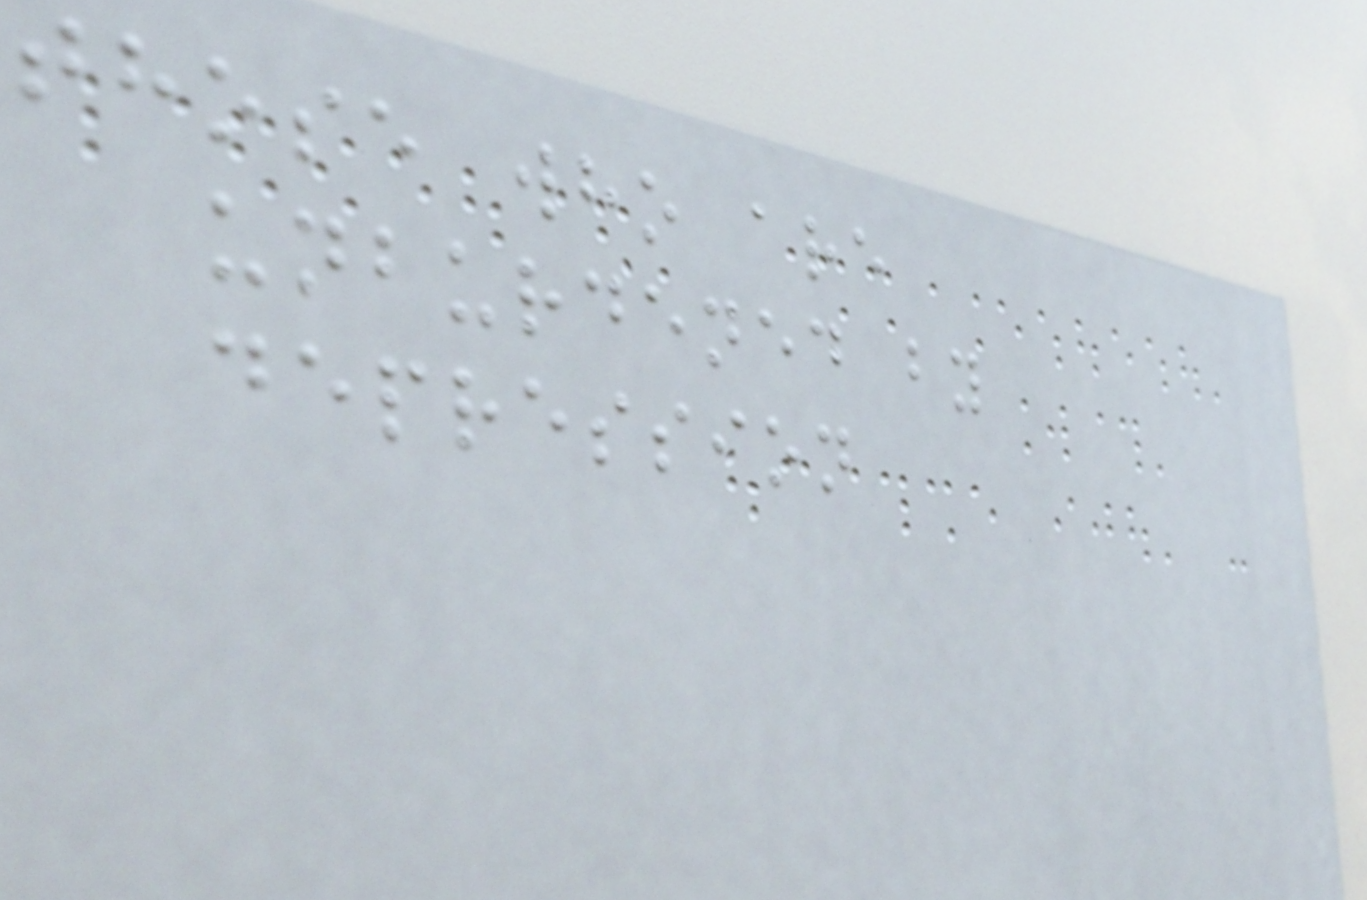those who are
unburdened by
depression
